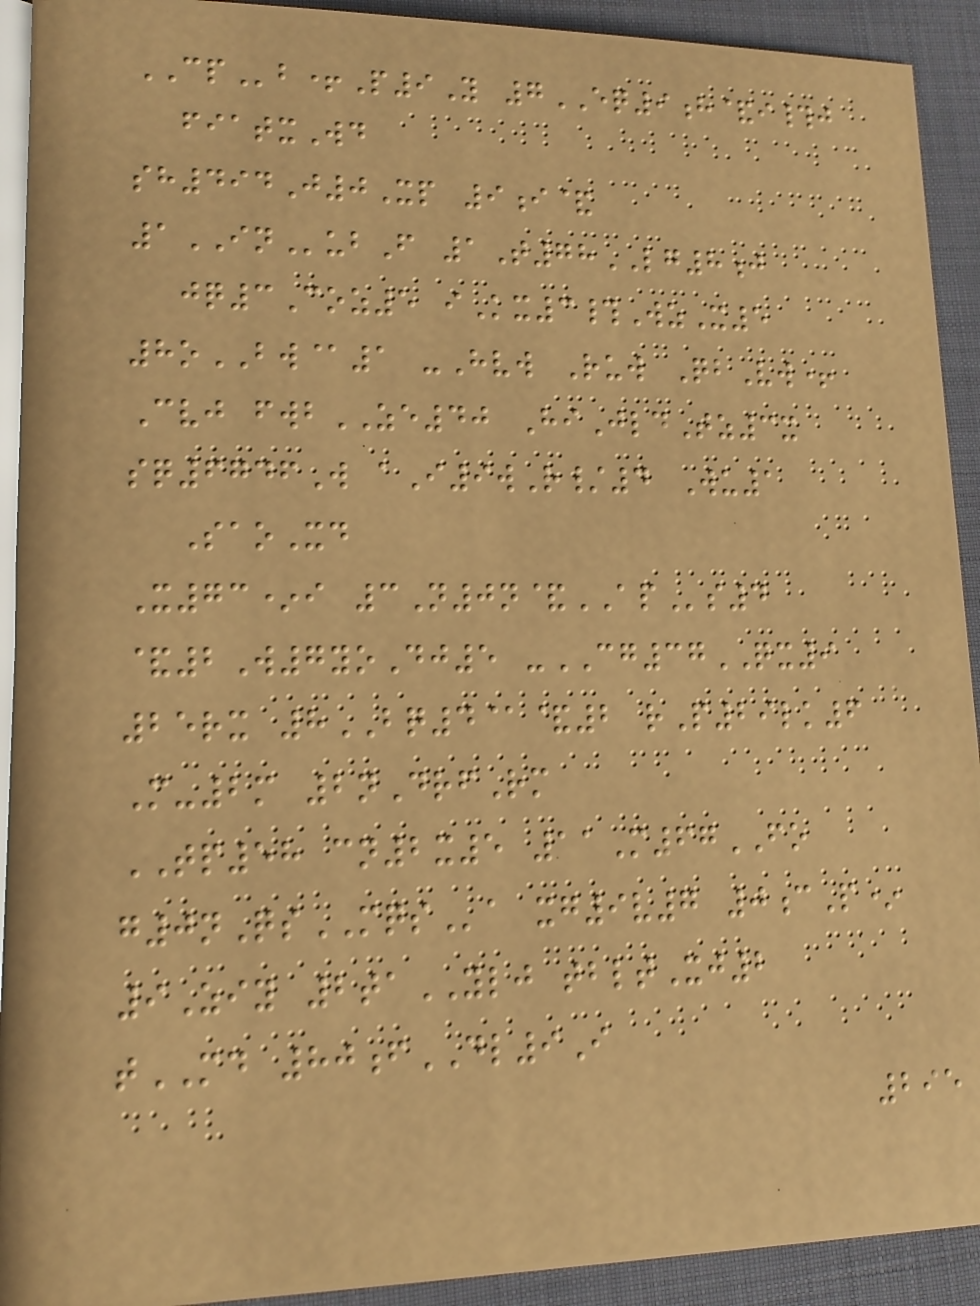CPb+P9Y 7EQ9h&i#j
fiatxWd
sh494J0Xp 9i&
1INubF 1T78LG8j
jq3Coz5 iKx3#WzX5
8oBW@1 -Hvw Ruw QbVw+
Cvj fwbZE40 HiJldTz3x
sq6746W aI9wR/4 Wu1
SaoXd
X73*i 3N0n&APs4
&2W7yoDj5 -CG37QX9
25rx 8BQ4@&2 rP29lk6
M-2m 2nDrfRm
TP58 cn2x5 11M67FO
g0nQsMQSa xg9v7 0cP*
9Ziy 2taYLJ tbltXj2
tMD 80fDL9I
295
